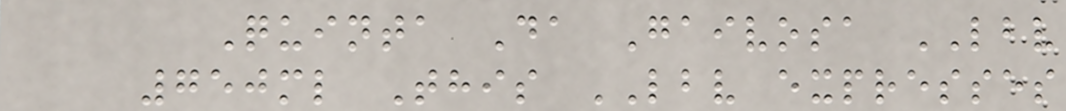Quinta Da Gaivosa LBV
750ml This LBV expresses
